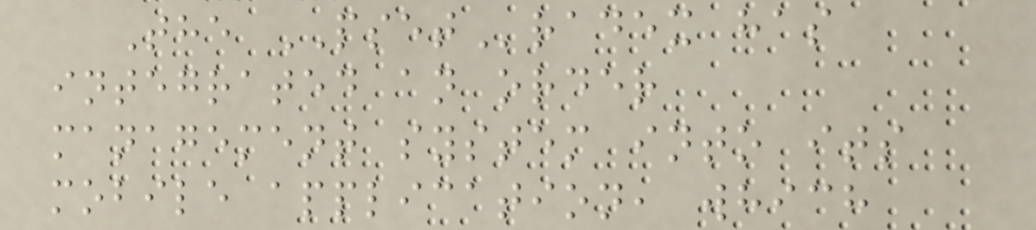The PSETradex has
integrated an order
management system into its
mobile application, which
